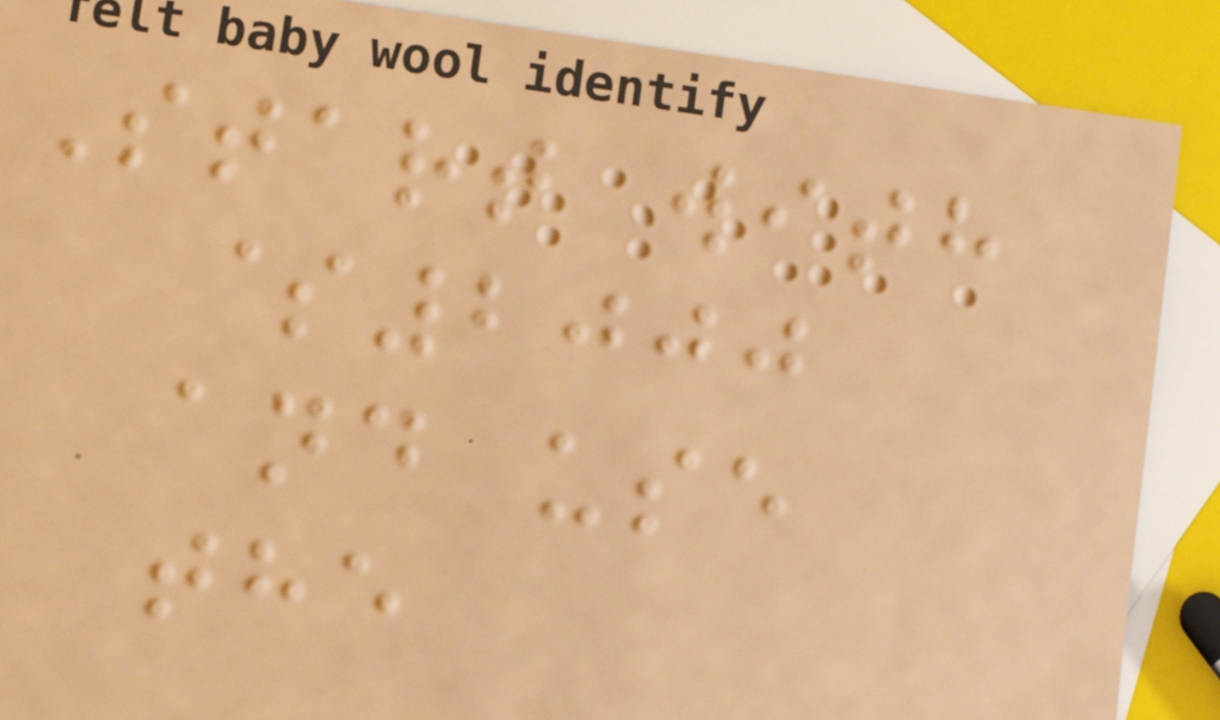Start with
$2000
and use
the
